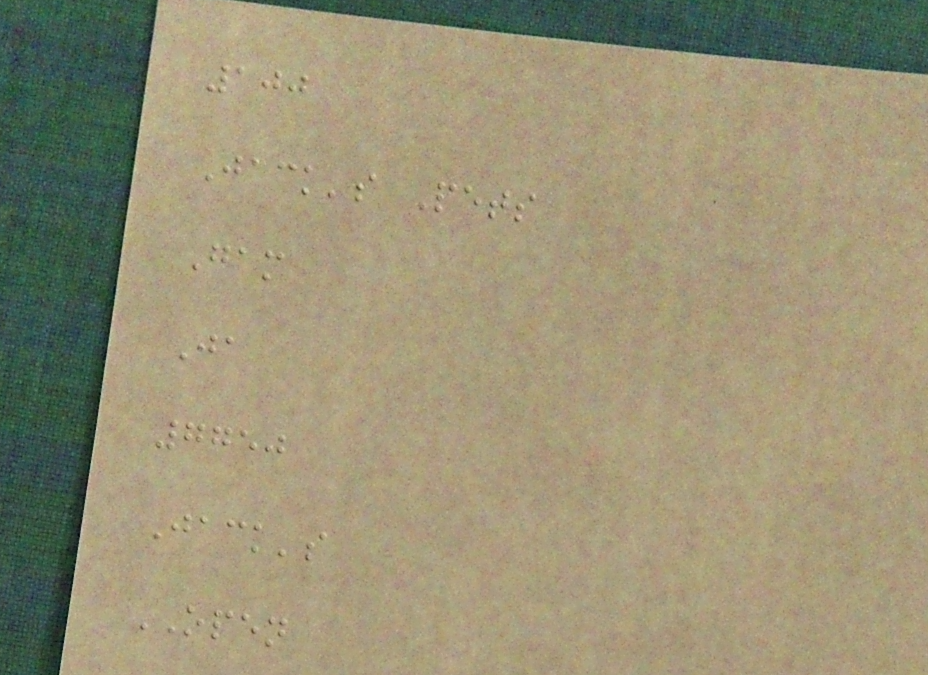100
Jack's Pets
Gam
Ja
7750
Jack's
OPEN
